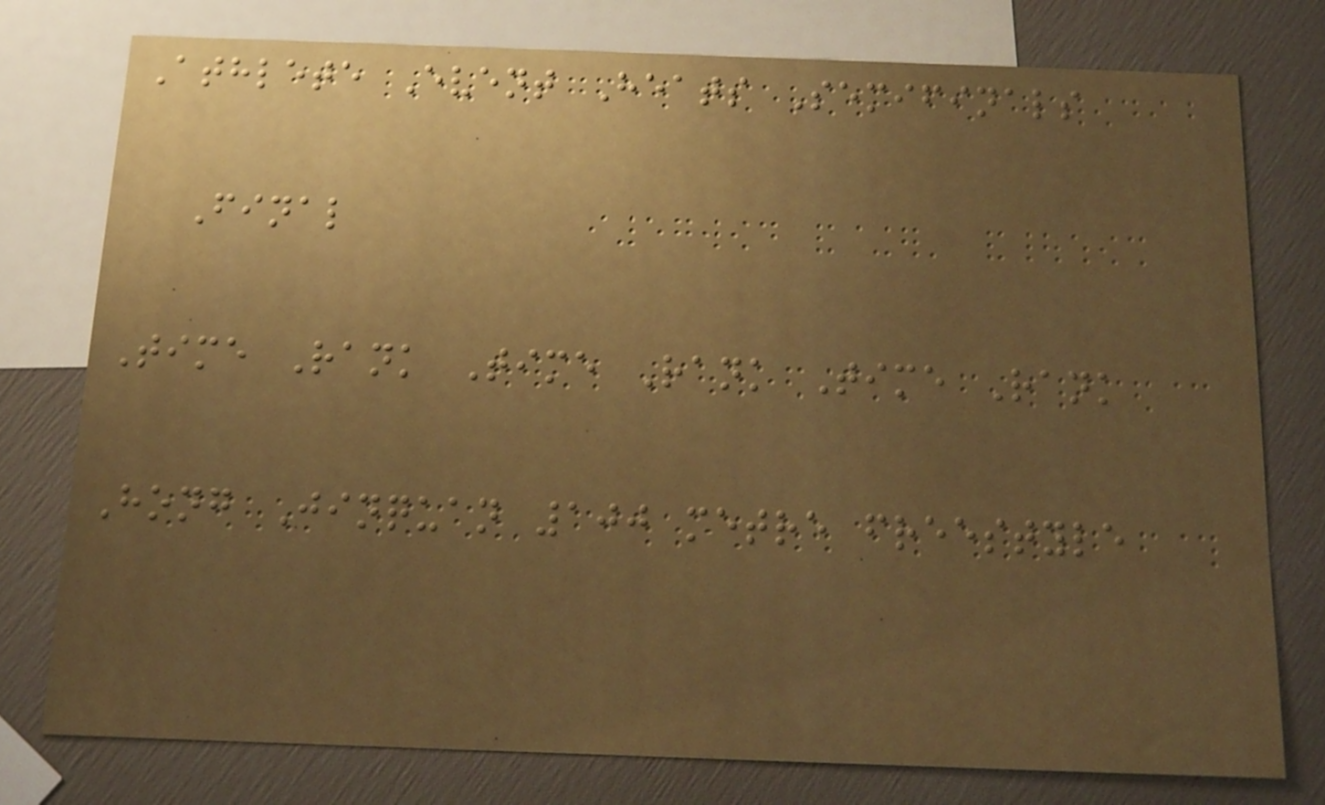Athlete Event Heats Semifinals
Final
Time Rank Time Rank Time Rank
Hong Jinquan 100 metre freestyle
